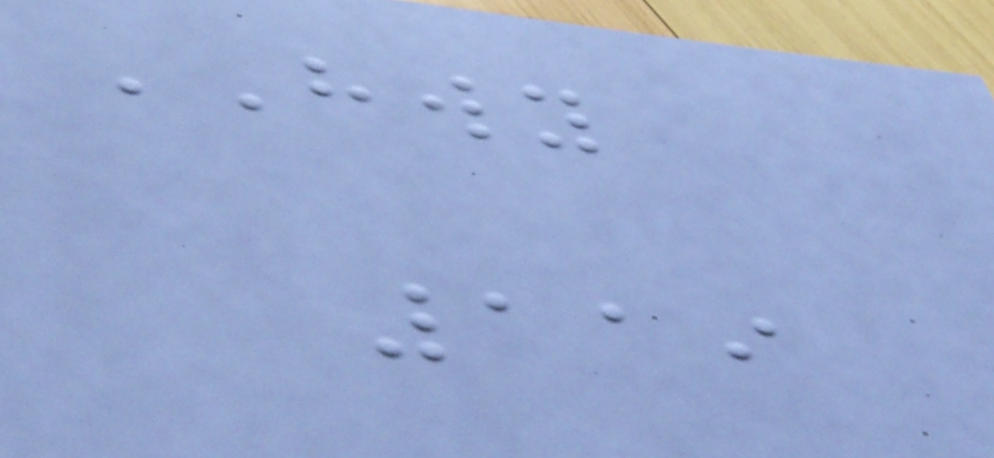HWY
119
